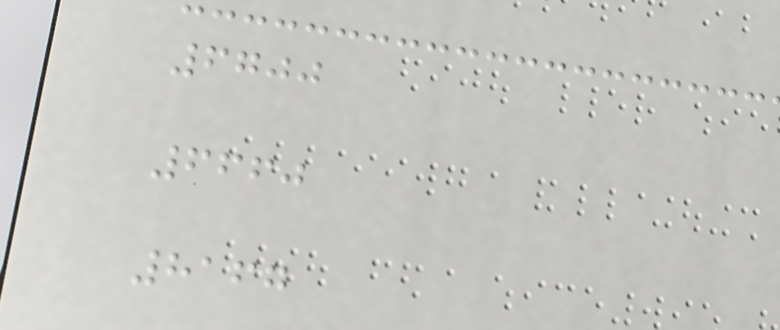6700
6660
8167
